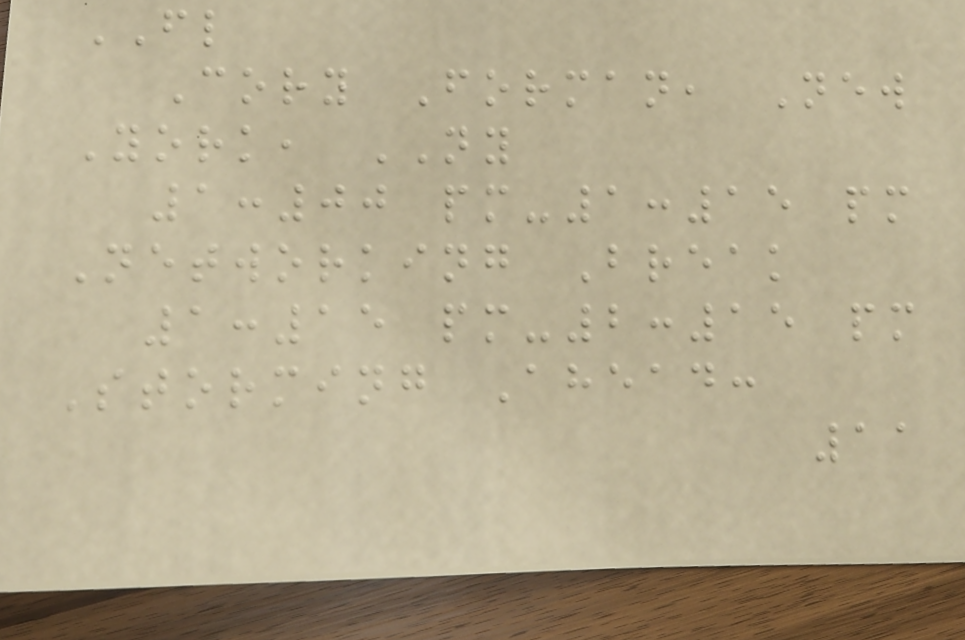FL
Cory Forman, New
York, NY
1:00 pm-1:15 pm
Networking Break
1:15 pm-2:15 pm
Storming Ahead:
11
